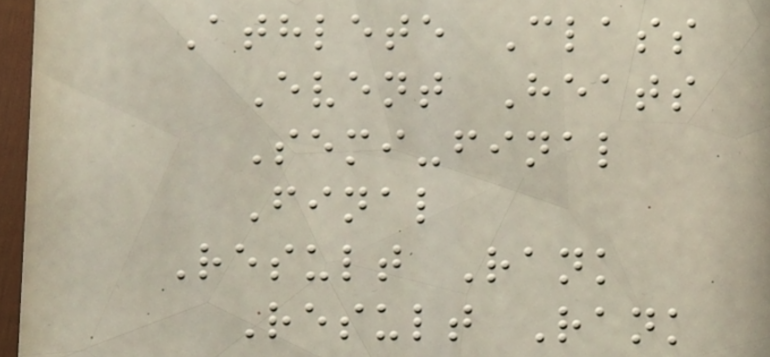Athlete Class
Event Heats
Semi-final
Final
Result Rank
Result Rank
